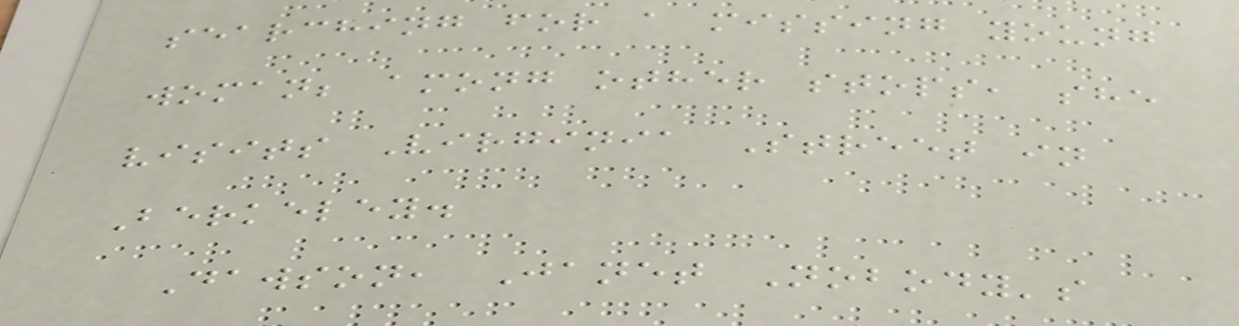searching for a missing young
woman; among other stops, she
visits Virginia Street in
Berkeley.
Dawson, Janet Nobody's
